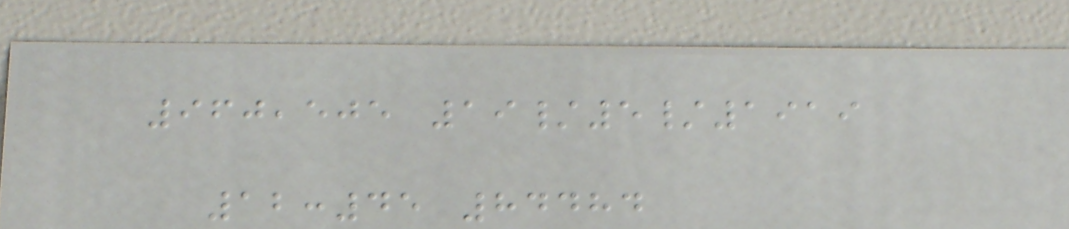960,505 19/5/1919
12:45 84484
